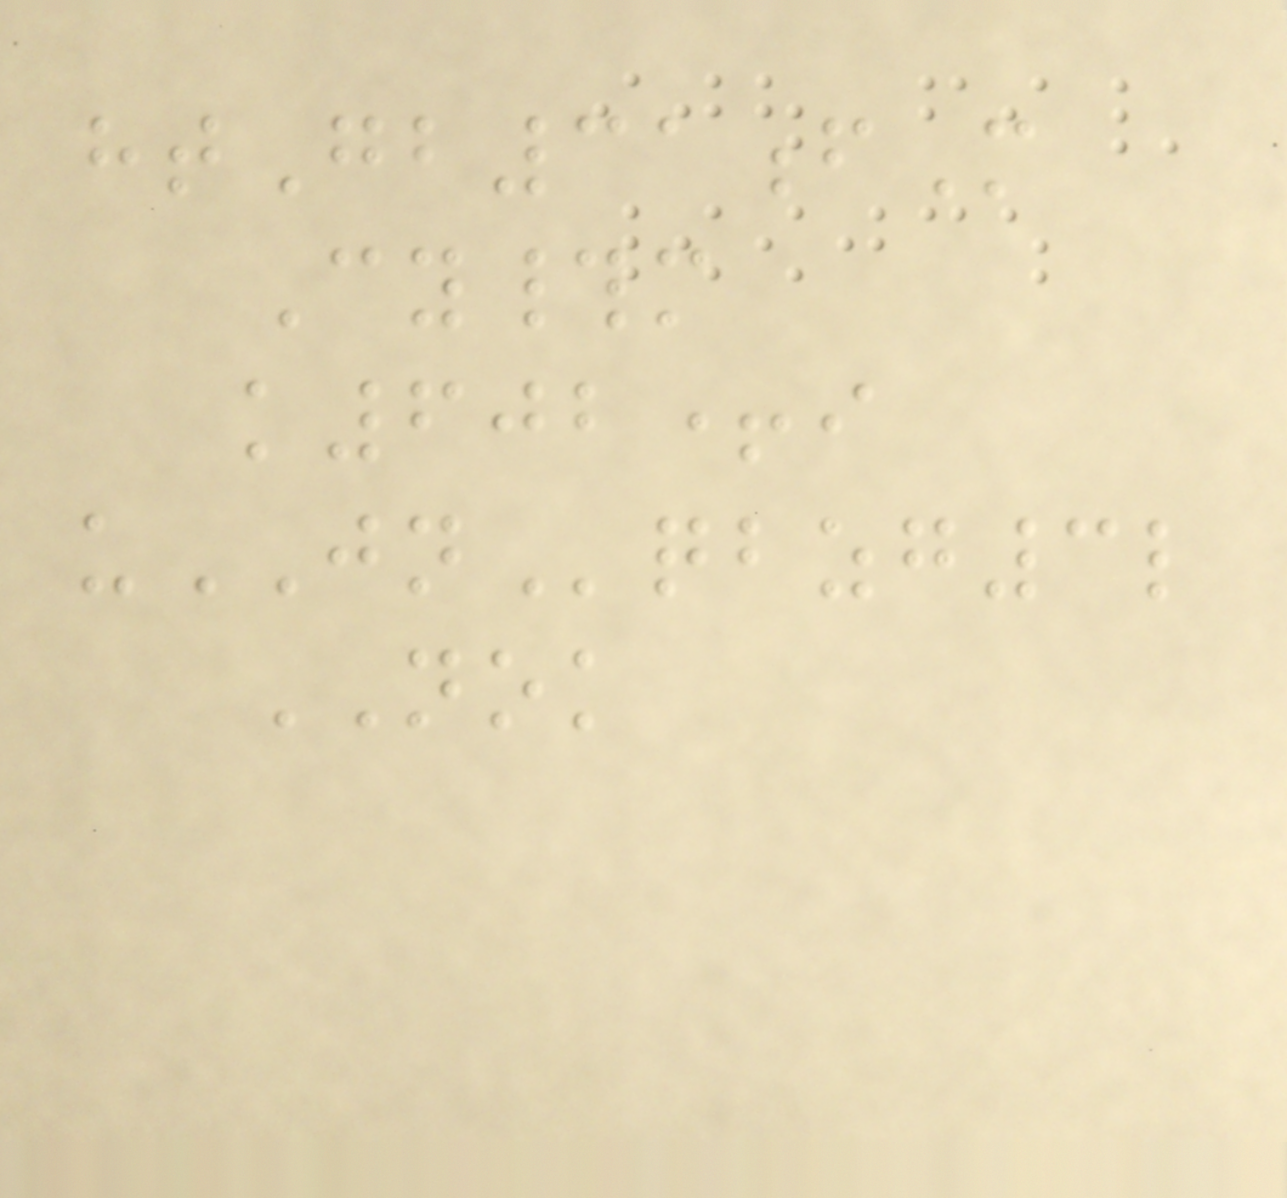htGb31fM
Cy#m
k602+i
uJNqbzg3l
NOK
